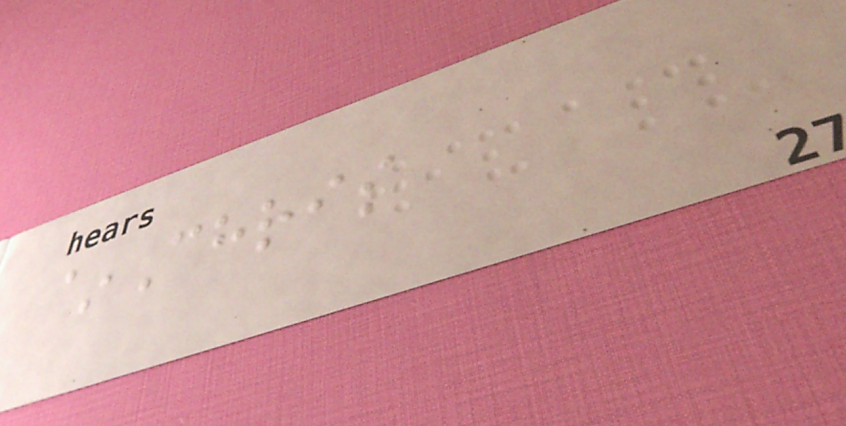~Chris
